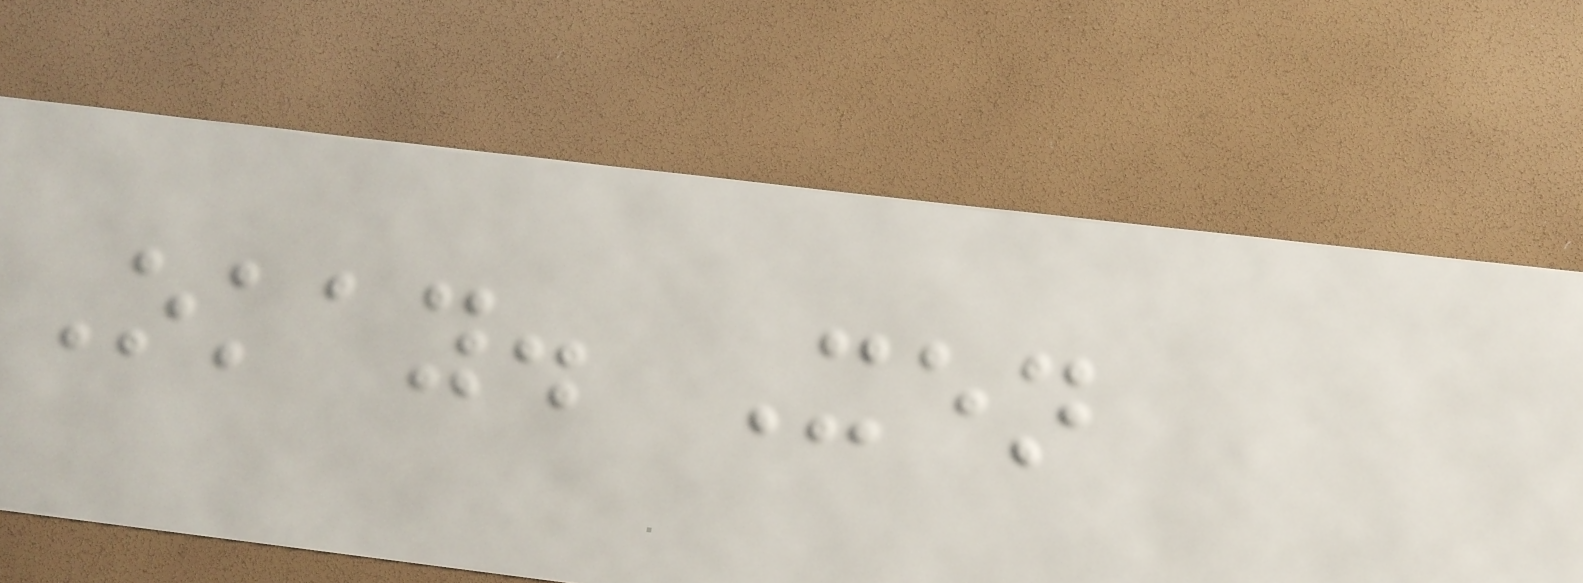Okay. Xen
